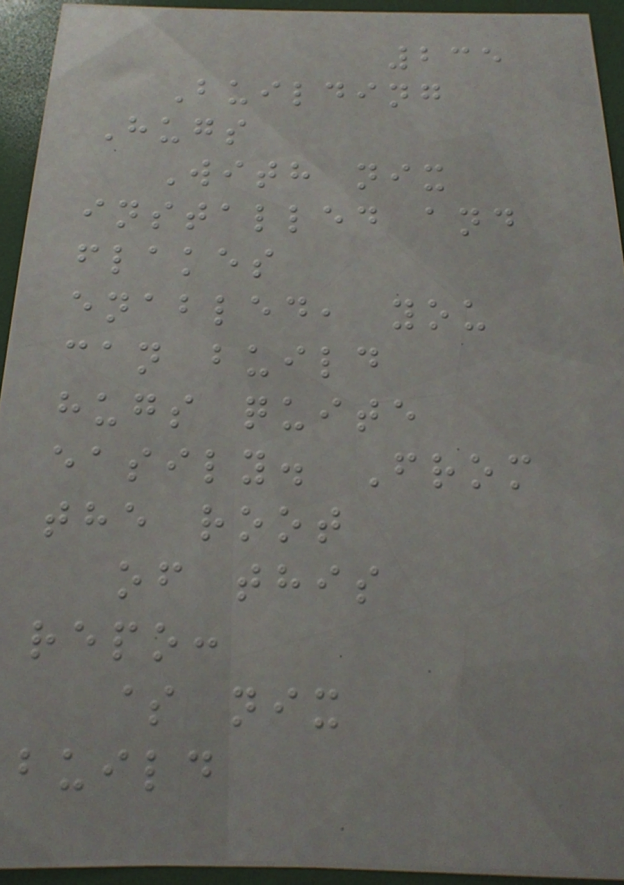235
Building
Hugs
With nix
installed and
flakes
enabled, you
can build
hugs quite
easily. From
the root
of this
repo:
$ nix
build
